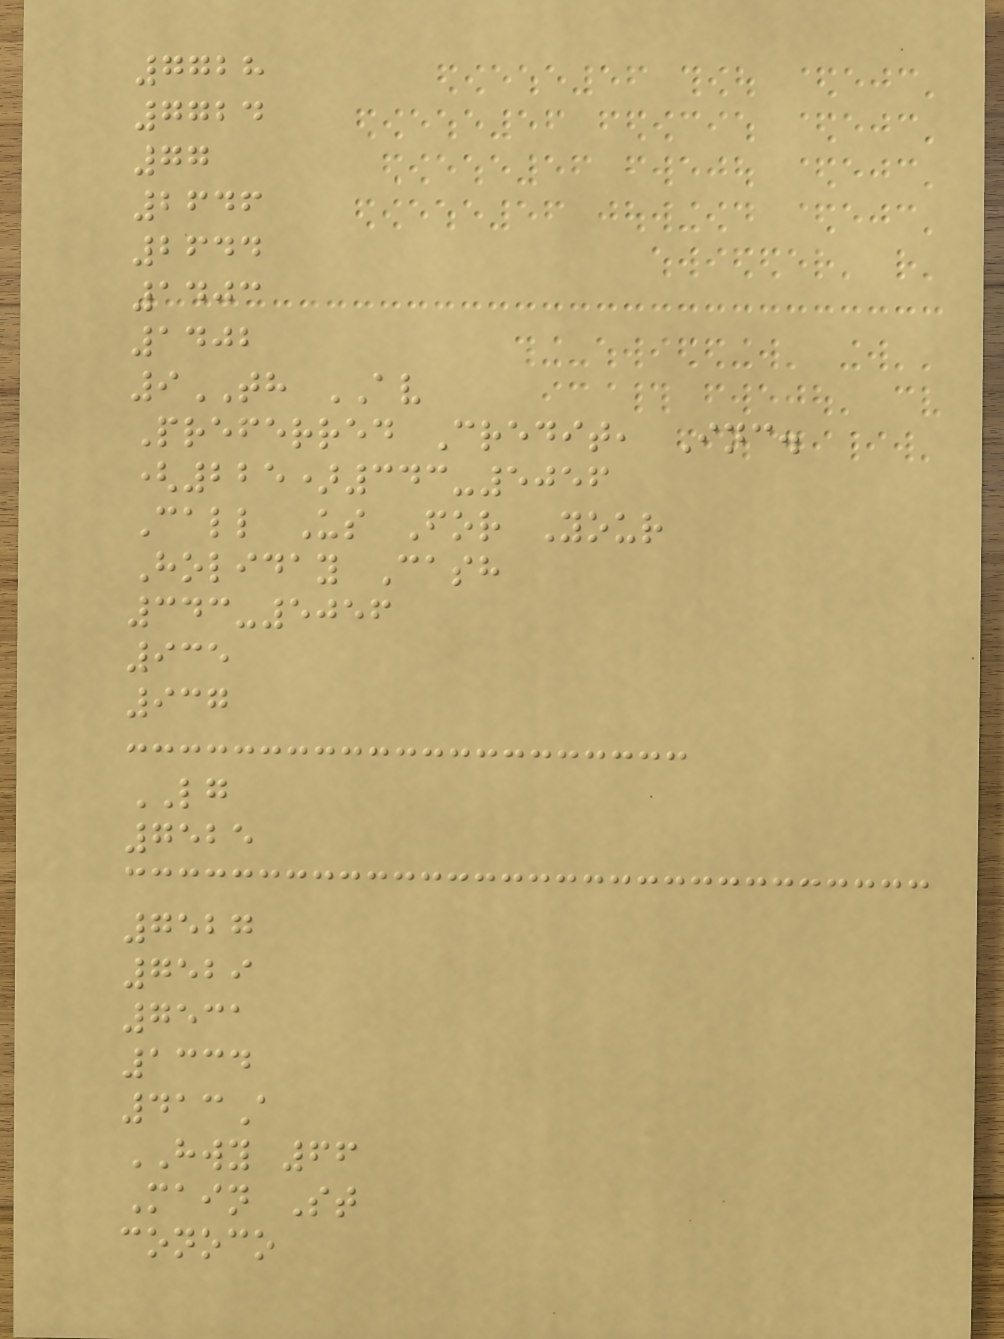7728
7724
77
2646
2644
1403
1402
9TH AV
Preferred Credit, Inc.
(225)343-5056
Call Us For Your
Holiday Cash
343-5056
935
937
LG
7525
7527
7529
7531
1334
413A
HWY 66
Main St
conoco
